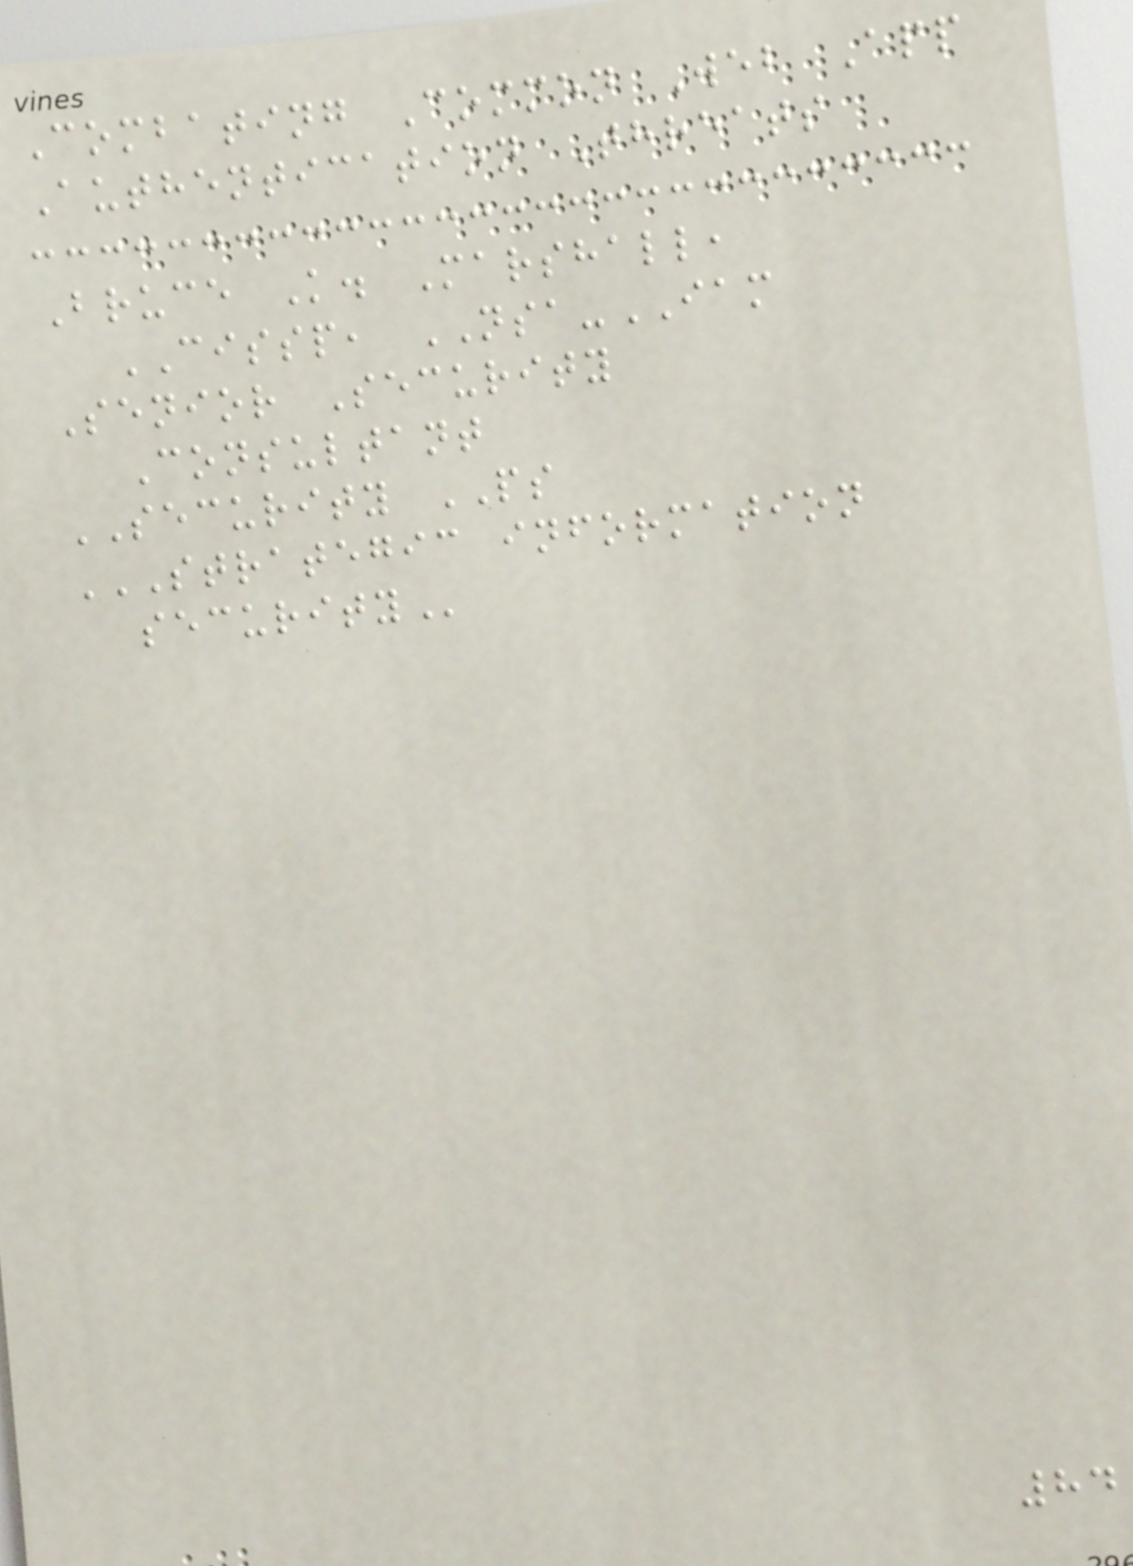Combating Common Web App
Authentication Threats
Bruce K. Marshall,
CISSP, NSA-IAM
Senior Security
Consultant
SECURITY PS
STRATEGIC INFORMATION
SECURITY
84
